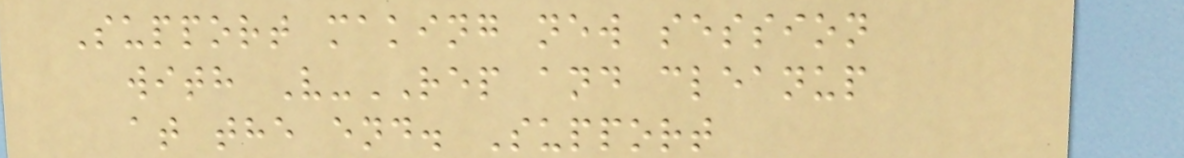Support making new session
with V-REP and cleanup
at the end. Support
